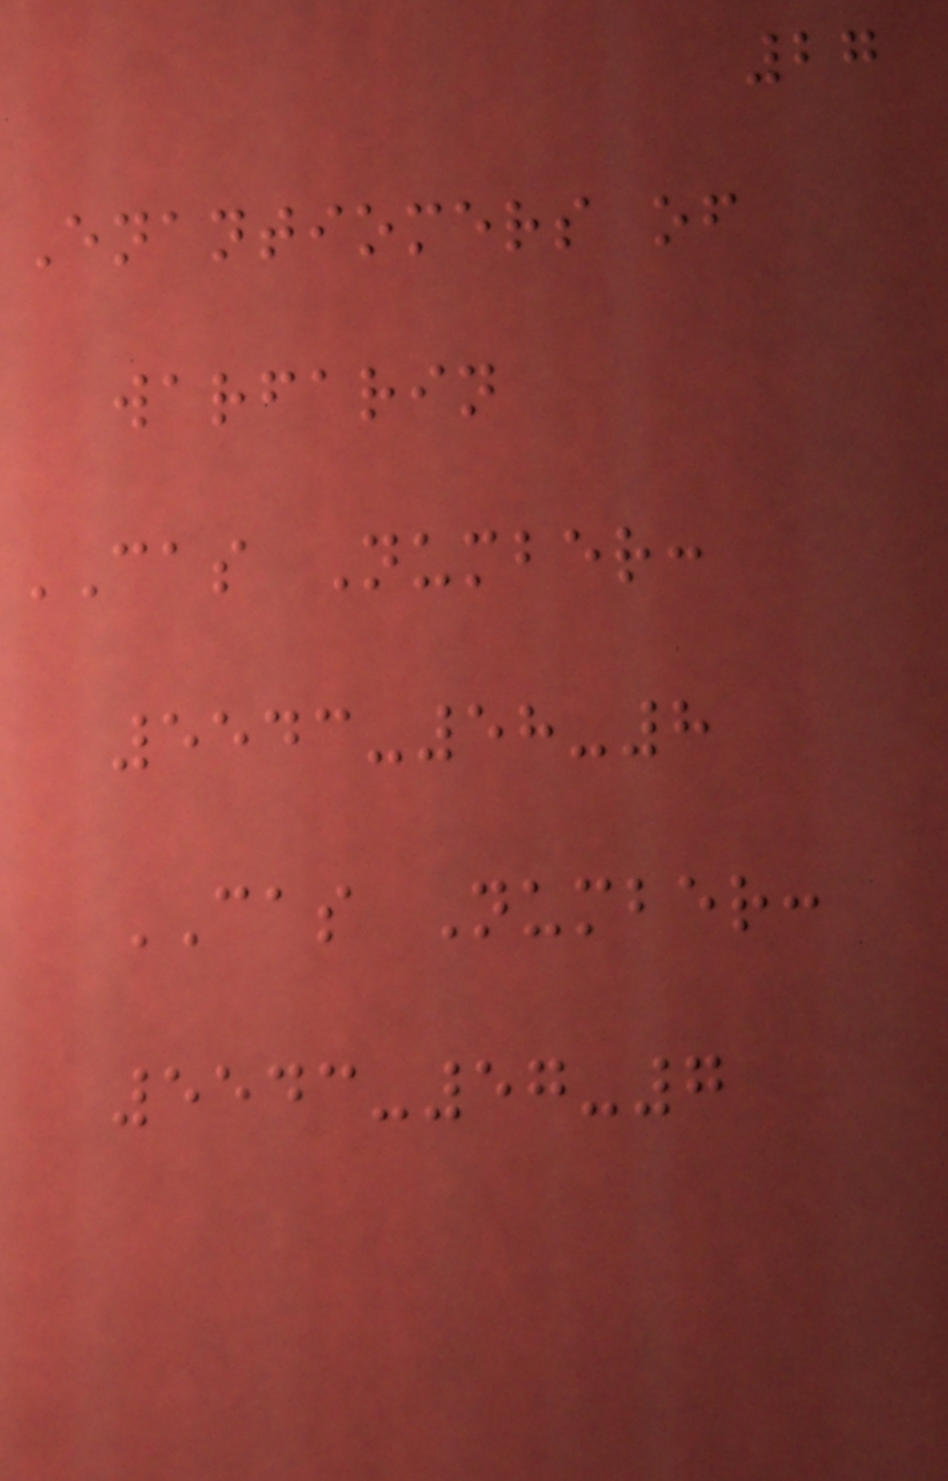27
Enantiomers of
warfarin
CAS Number:
5543-58-8
CAS Number:
5543-57-7
